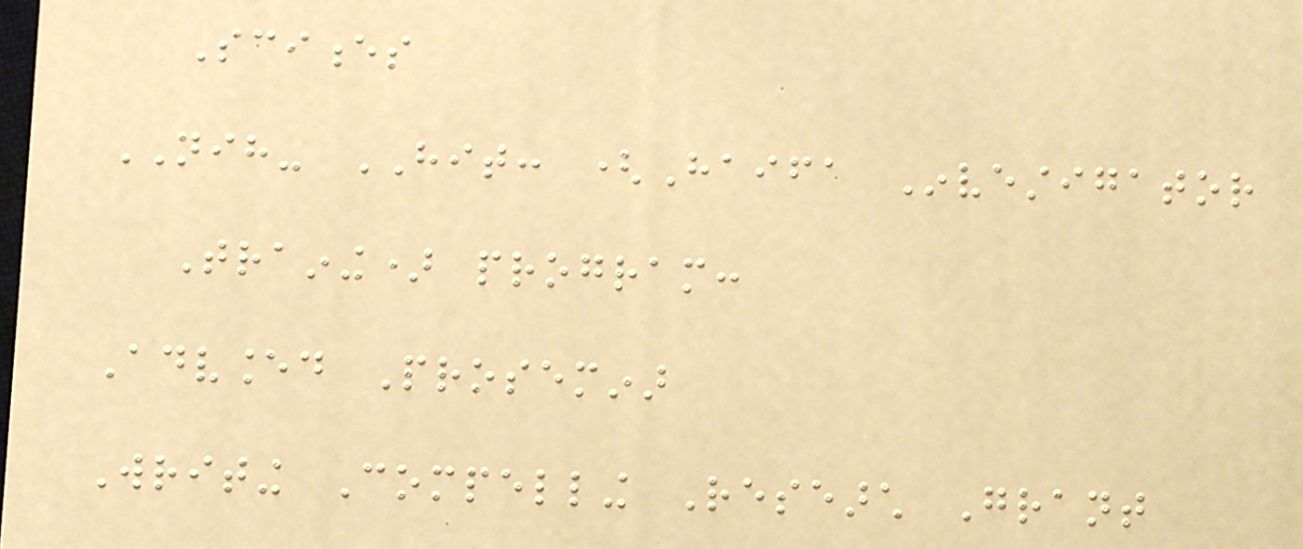Sciences
NIH- HIT: (Haifa Investigator
Training) program:
Advanced Proseminar
Writing Compelling Research Grant
